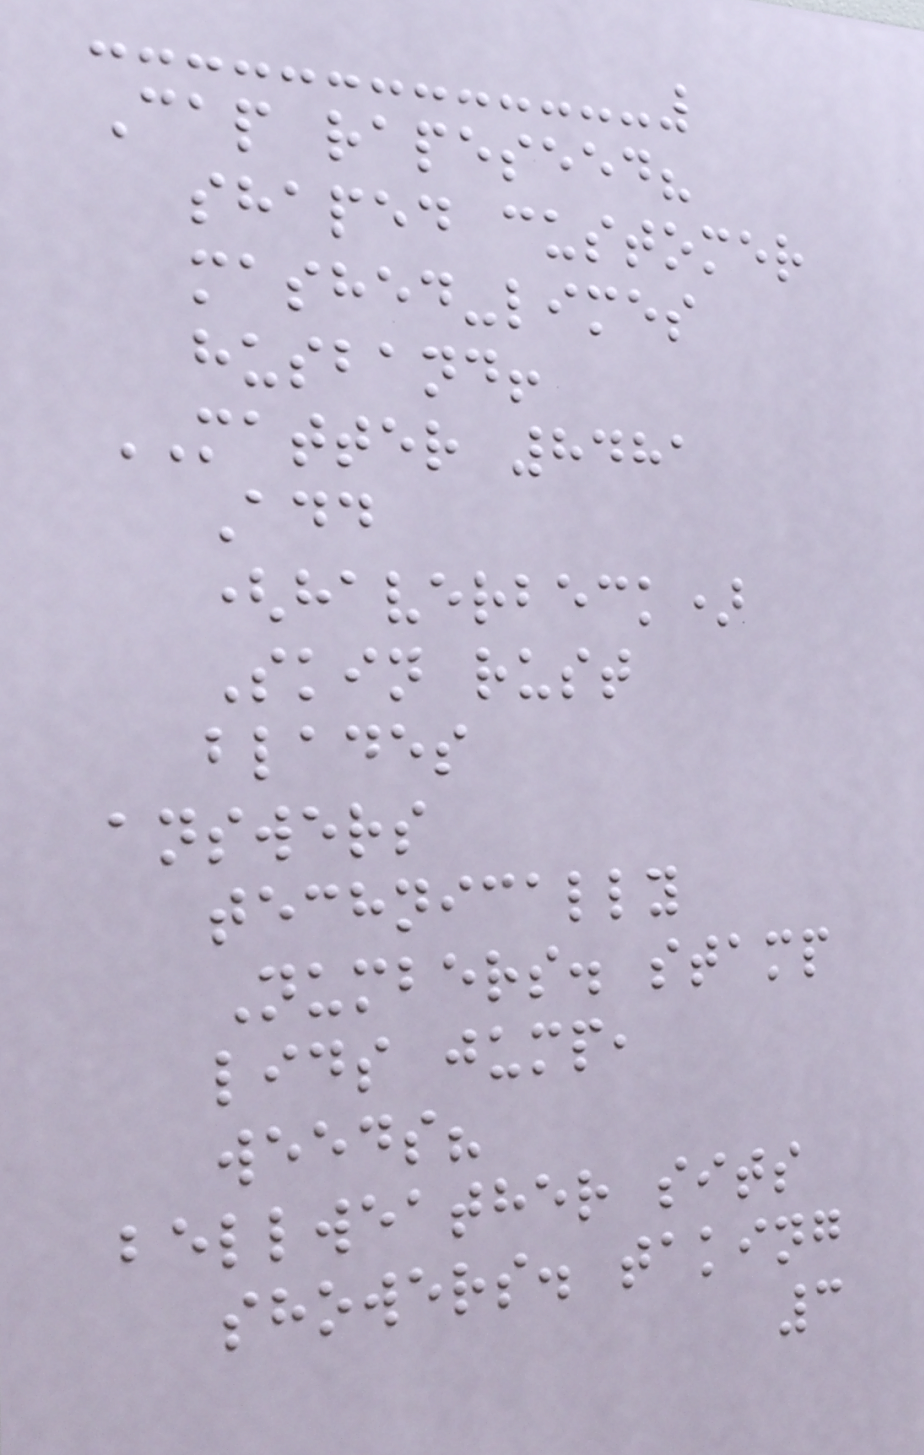Cap rapeseed?
shaped customer
mashed-limes
husband!
MATTER 8481
Add
(haverbeck)
Skin rust
blades
answers
technically
Numbers. stamp
lids jump,
weeds?
bellweather sits
showers. taking
3
